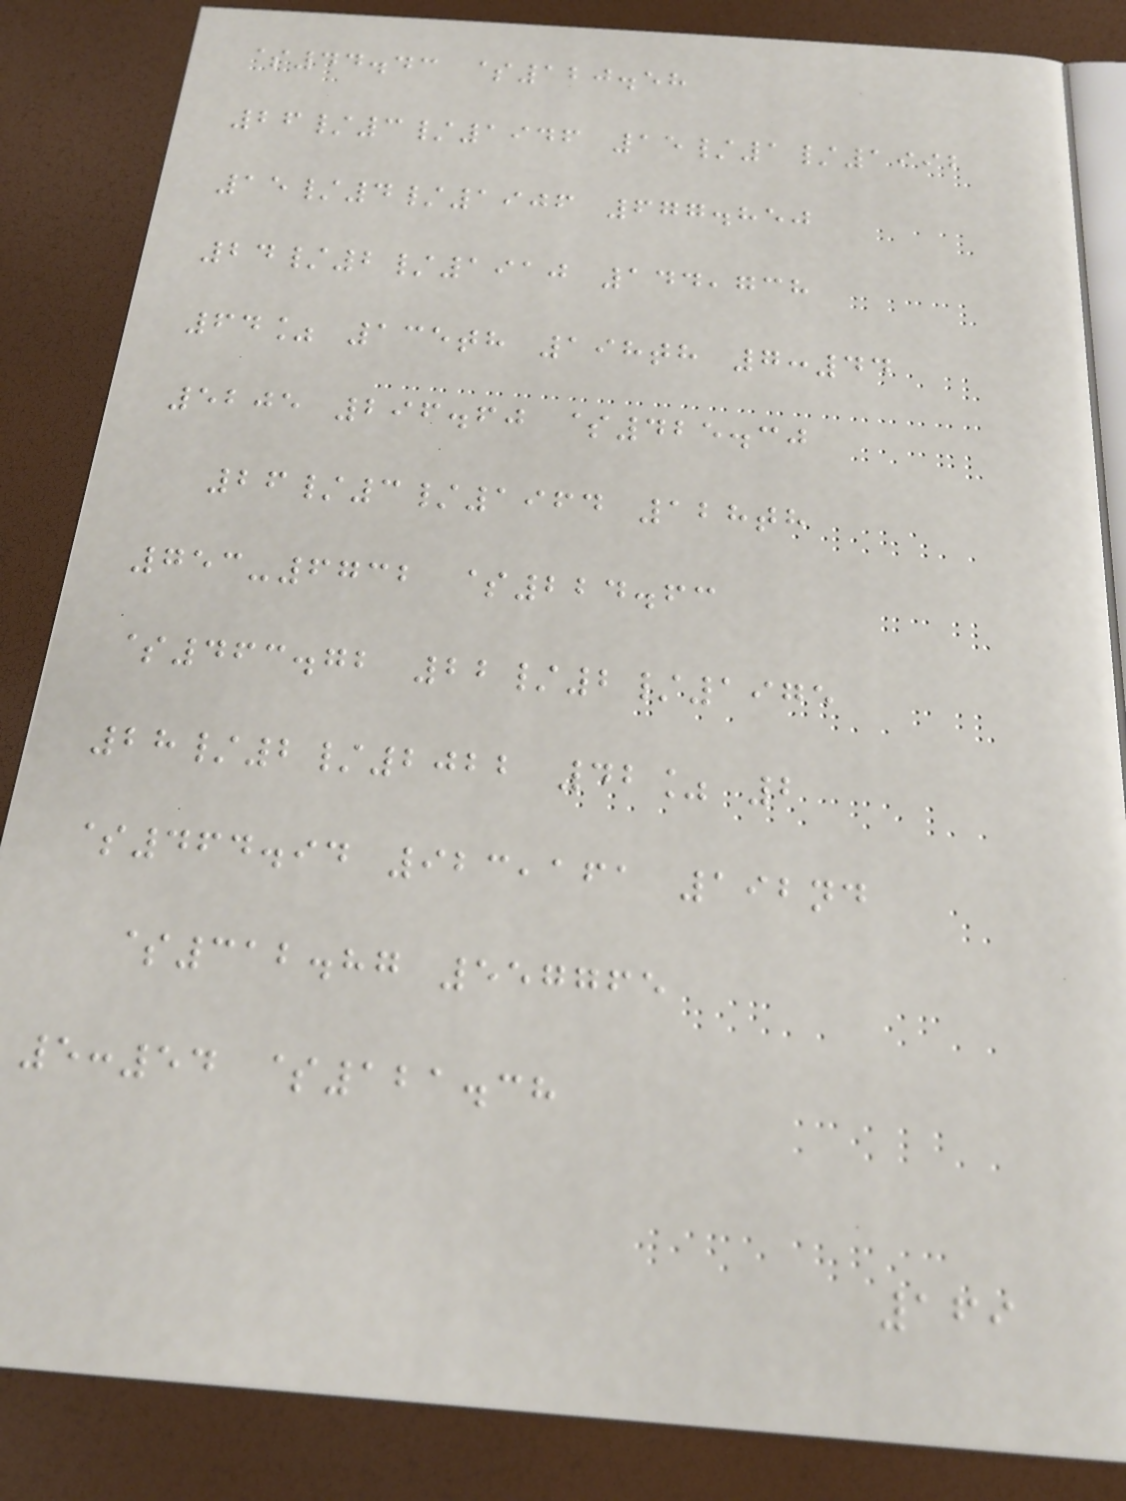$44.43 $120.58
26/3/1946 15/1/1992
15/4/1906 677.850
24/2/1910 144,738
64% 135th 198th 7:44
5205 296.60 $425.30
26/3/1964 128th
753-6732 $224.63
$463.72 22/2/1975
28/2/2022 42% 2
$464.94 923,161 192nd
$312.87 557765
5:54 $121.38
169
